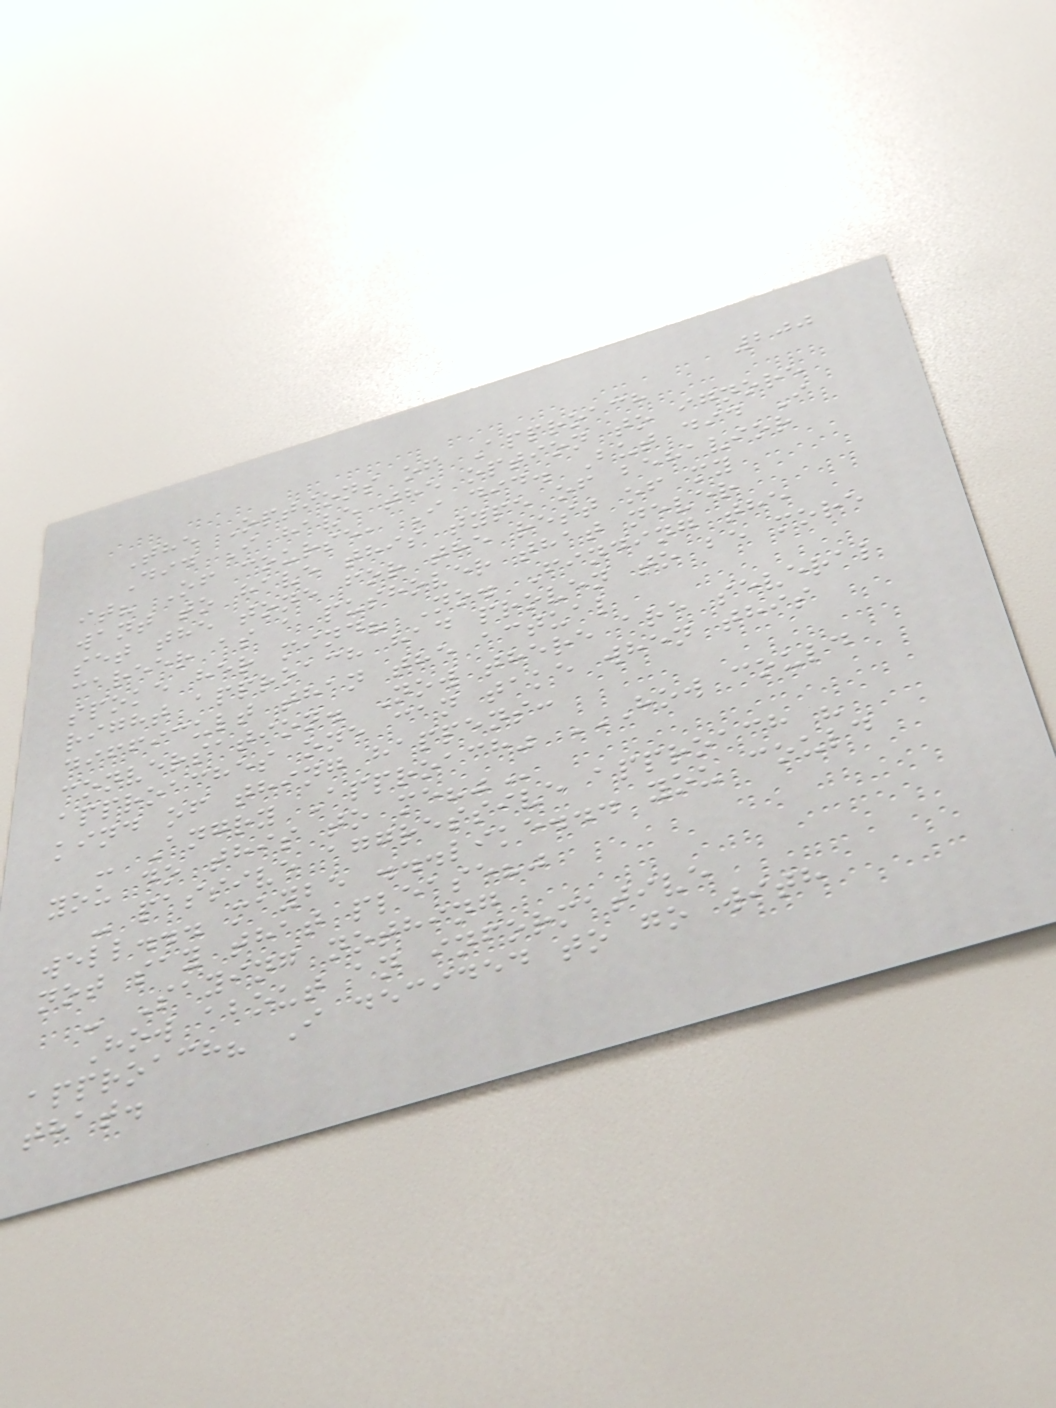200
The Options of Approach
Did I have the option to ignore
it? Of course, I did. But did I
want to have this type of behavior
set the tone for the rest of my
career as a pushover that never
spoke her mind? No. Finding the
right approach had proven to be more
difficult than the actual
conversation. Now there are several
approaches one can take when this
kind of thing happens:
- Angry Approach" HOW COULD
YOU DO THIS TO ME?"
- passive aggressive approach "
well... maybe ...like... you could
not say that please?"
- Saying nothing
How about an informative
approach? I decided to go with
that.
